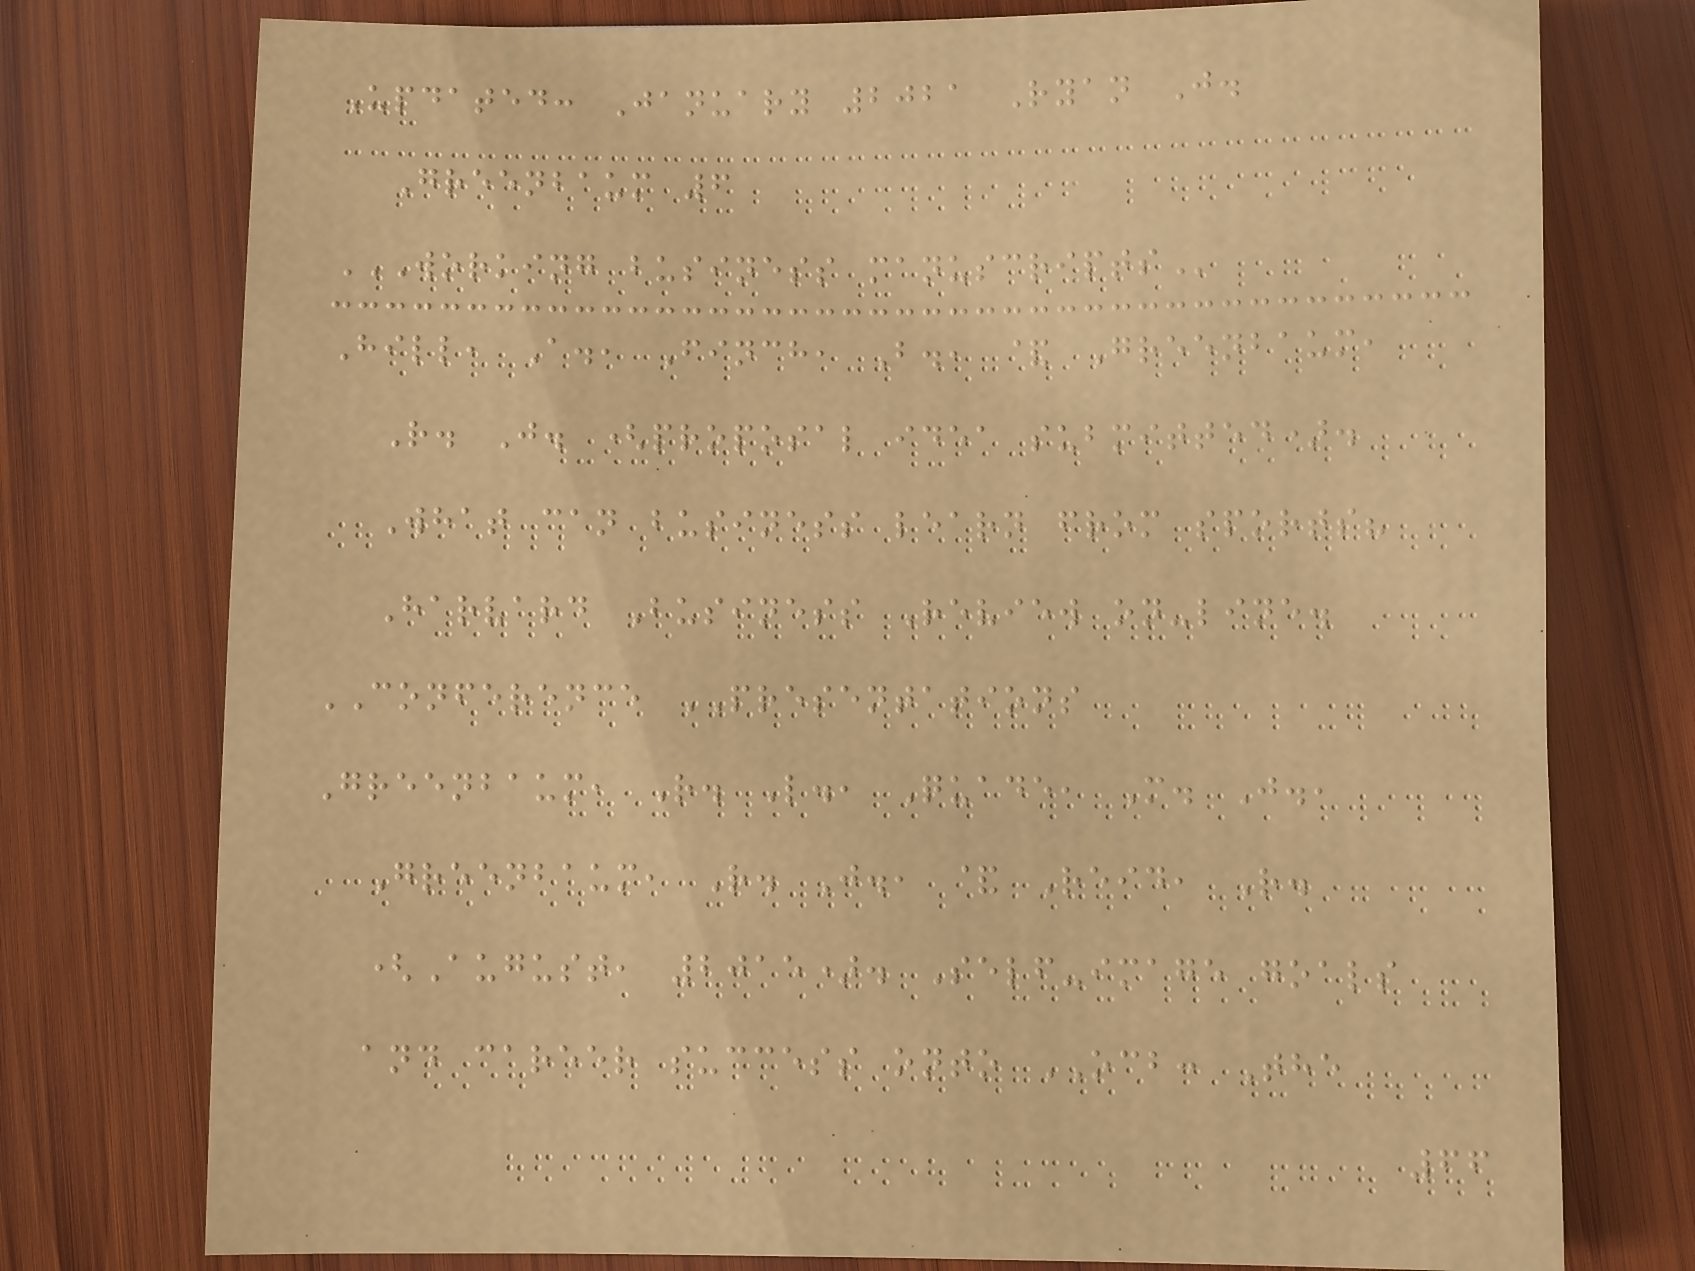Updated: January 2021 Ryan J.
Greenbaum 6
WORKING BUSINESS MANUSCRIPTS
Hill, A., Finch, B., & Greenbaum,
R. J. (proposal idea submitted).
What can business learn from sports?
Harvard Business Review on-line.
CONFERENCE PRESENTATIONS
Greenbaum, R. L., Quade, M. J.,
Greenbaum, R. J., & Reid, R.
(August, 2015). Self-image goals
and career success onto OCB: The
66
